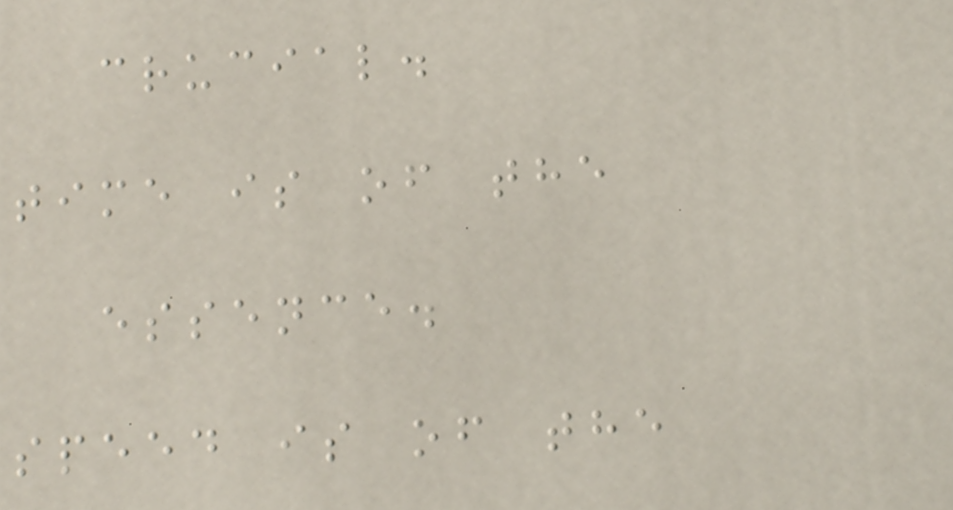crucial.
time is of the
essence.
speed is of the
